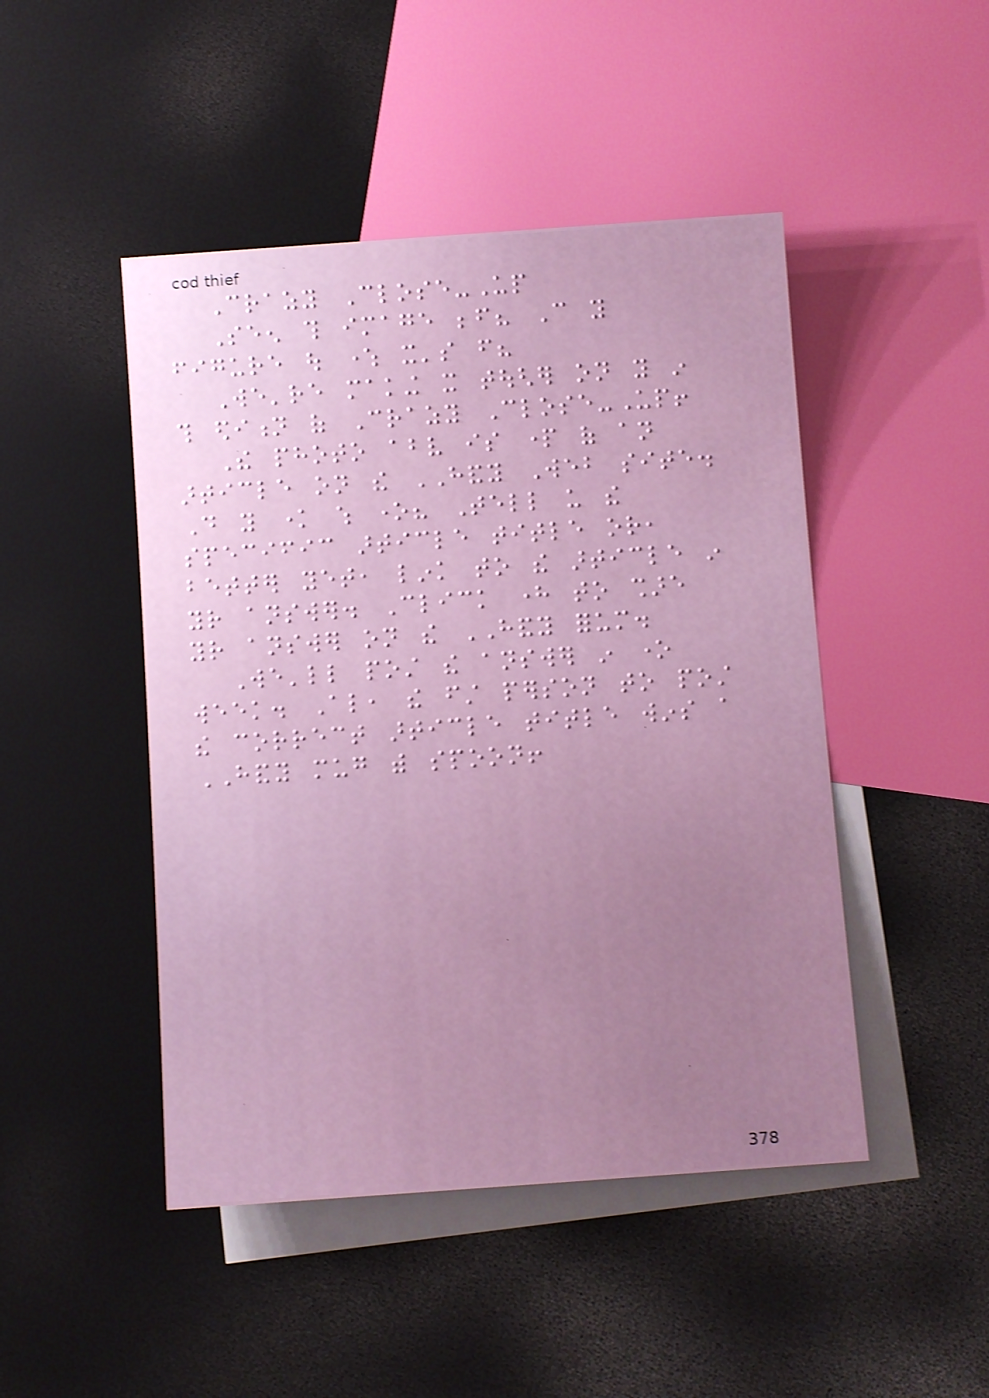Crazy Close-Up
Seen this image before? Can you
figure out where it's from?
We're making it tougher on you in
this edition of Crazy Close-Up!
The photo above is part of an
article on the HANDY Web site.
Do you know which one? Tell us the
specific article title or,
better yet, link to the article in
your answer. Click here to share
your answer on the HANDY forum.
We'll post the answer in one
week. Also, the first person to post
the correct article title wins a
HANDY mug with spoon!
